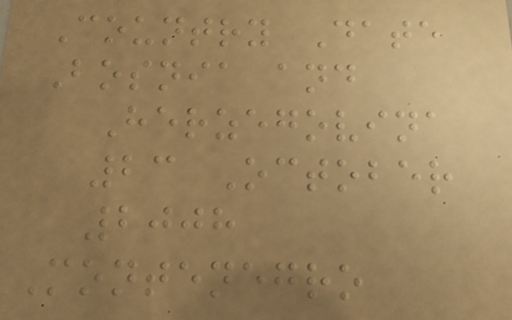Country Date
Bosnia and
Herzegovina
23 October
2008
Montenegro
